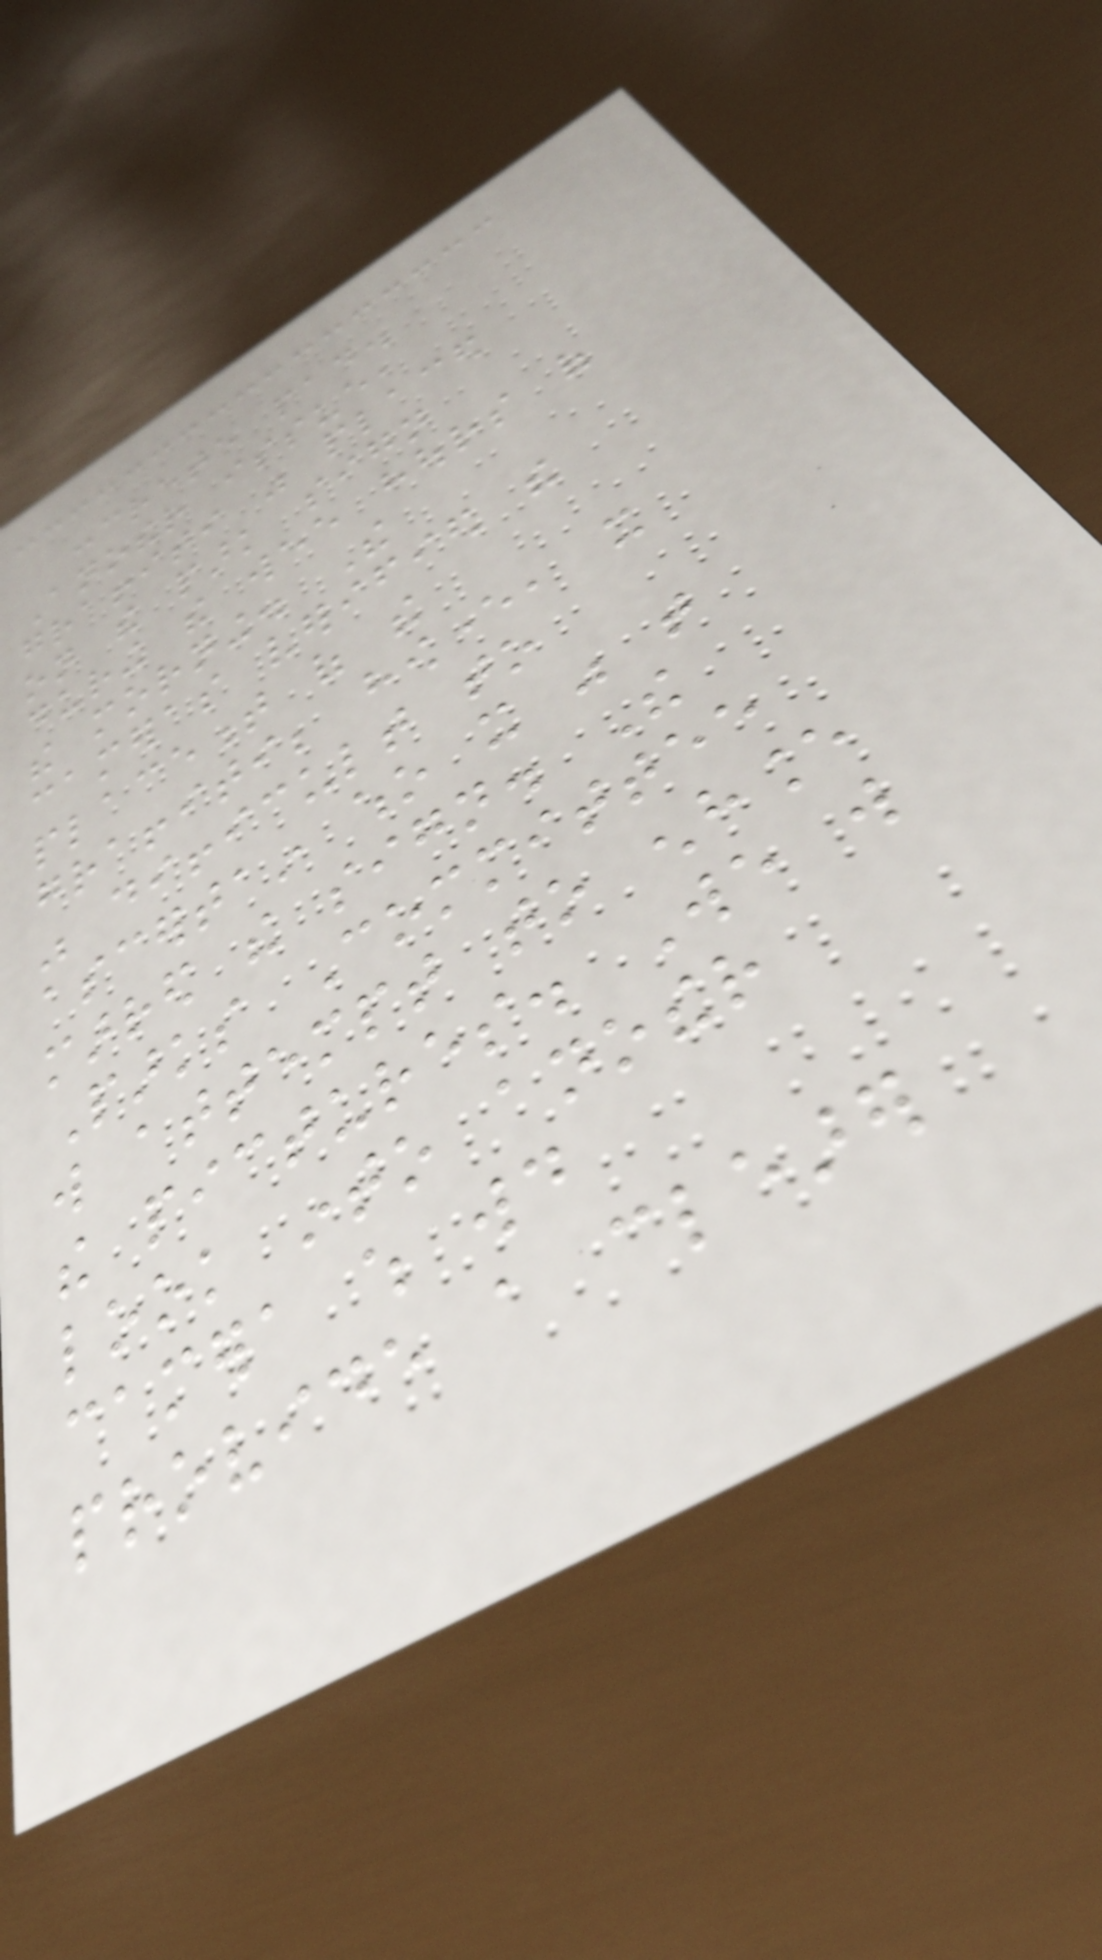concrete pad.
Another issue,
graffiti was placed
on the park sign
during the wee hours of
the morning. The
cameras verified the
placement of the
graffiti; however, it
was difficult to
ascertain who it was that
marred the sign. The
Parks Committee
will attempt to enhance
the pictures. We will
look into another
camera which would
provide a clearer
